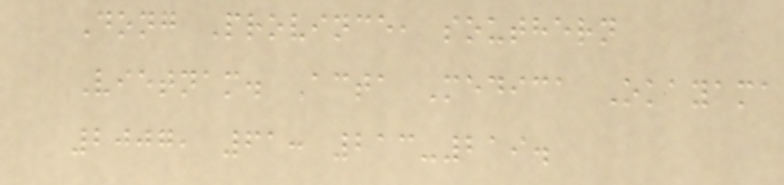Dong Province, southern
Vietnam. Acta Medica Okayama
2007, 61: 213-219.
